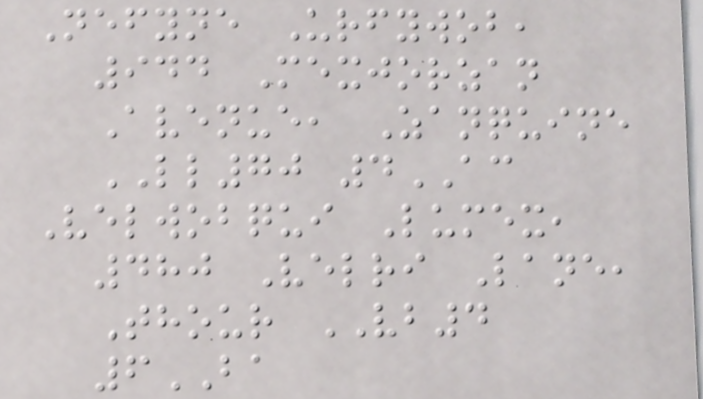Nefyne Urfywob,
944 Mexjorzan
Avenue, Zanquine
LL70 4AC
Velwobqui Lumex,
480 Velri Lane,
Thour VB4
6BA
